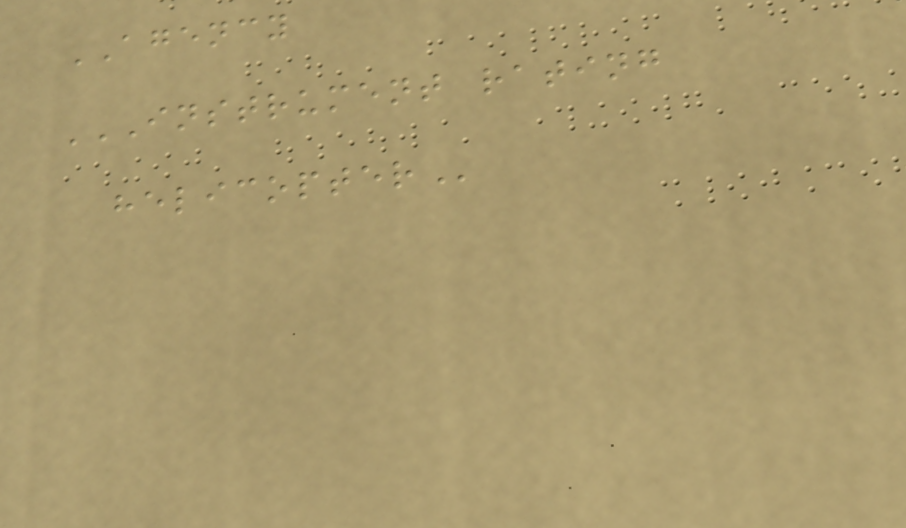AGENCY
INSTRUMENT RATING
HELICOPTER
